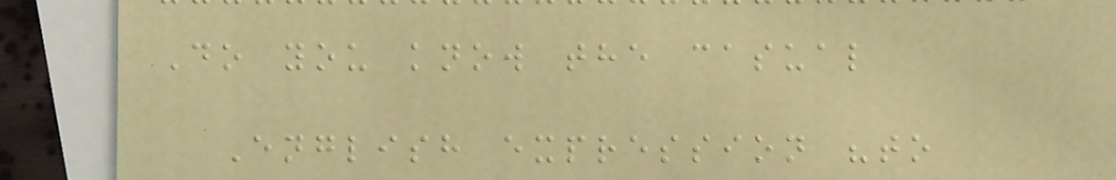Do you know the casual
English expression "to
